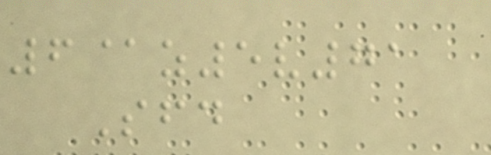6@z5v71
Sfd
